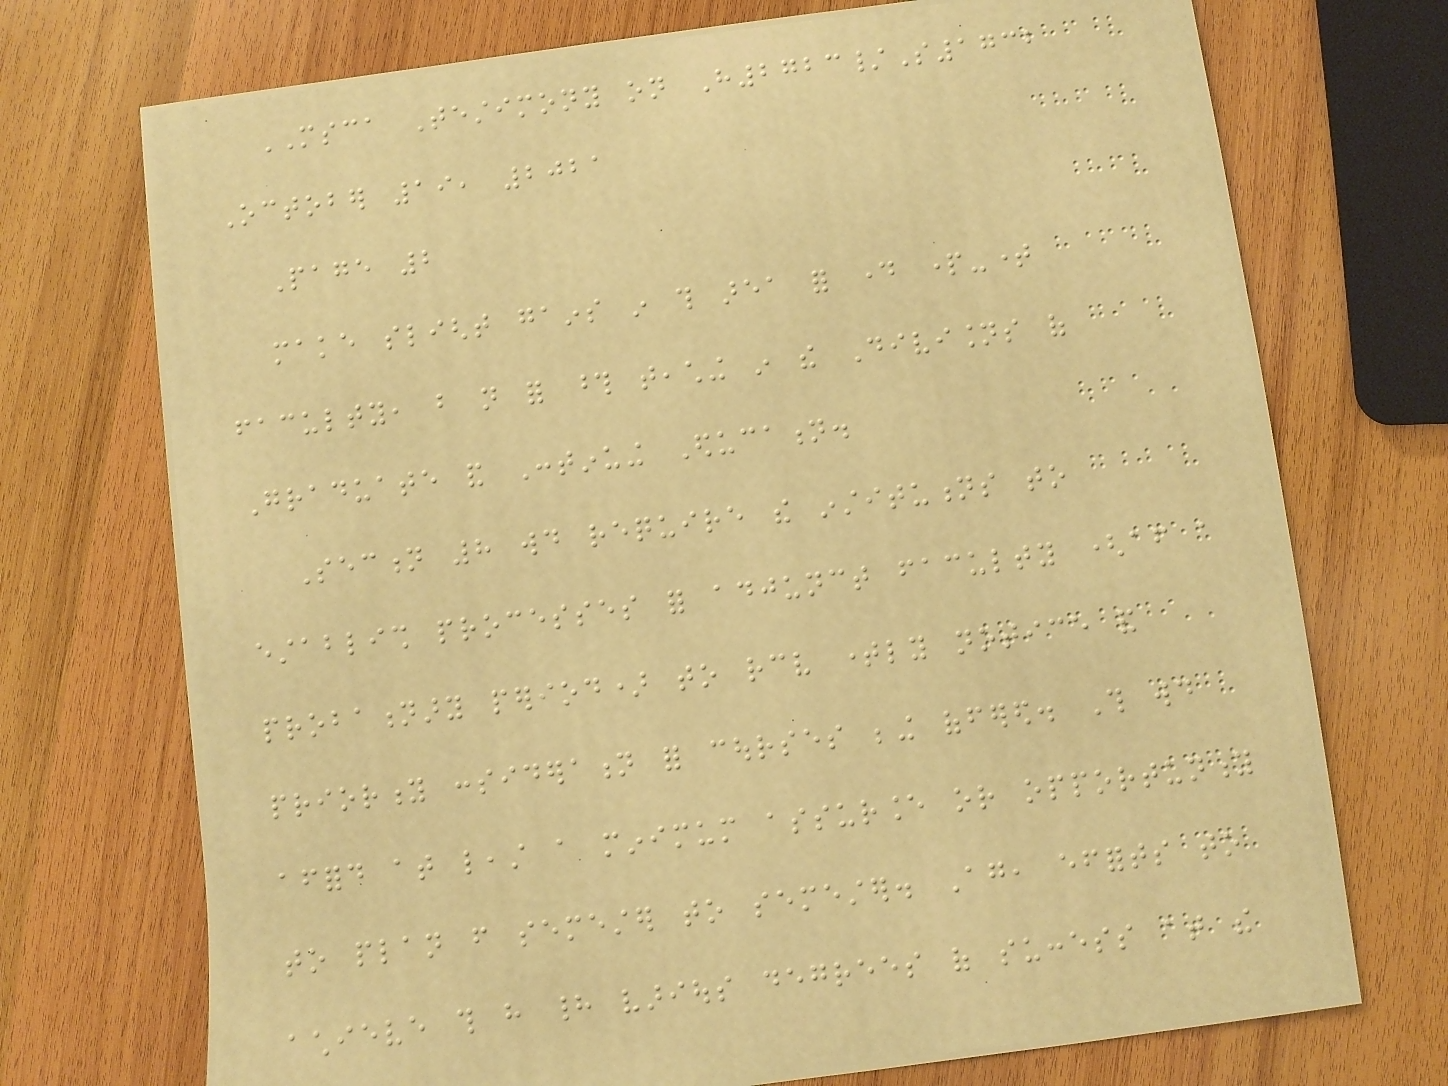MSCA Testimony on H2723/S1732
October 19, 2021
Page 2
make slight gains in this area for day part-time
faculty, but not for those teaching in the Divisions of
Graduate and Continuing Education.
Section 8 would require the institutions to
establish processes for adjunct faculty (after a
probationary period) to receive timely notice and
priority consideration for courses being offered. This would
afford at least a minimum assurance or opportunity
to plan from semester to semester. Again, efforts to
achieve this have had various degrees of success at the
